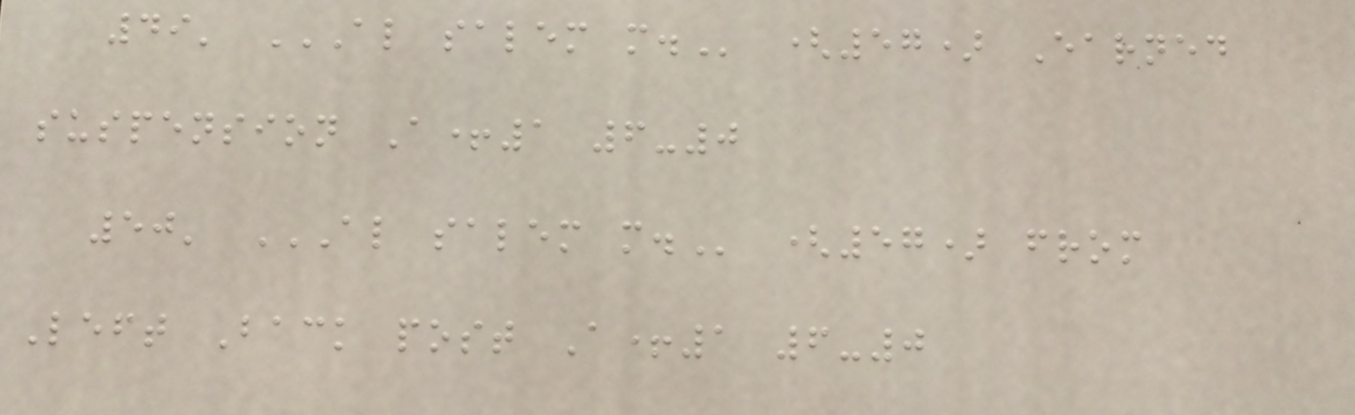49' AL SALEM M. (57) Earned
suspension A+1 6-0
50' AL SALEM M. (57) from
Left Back post A+1 6-0
